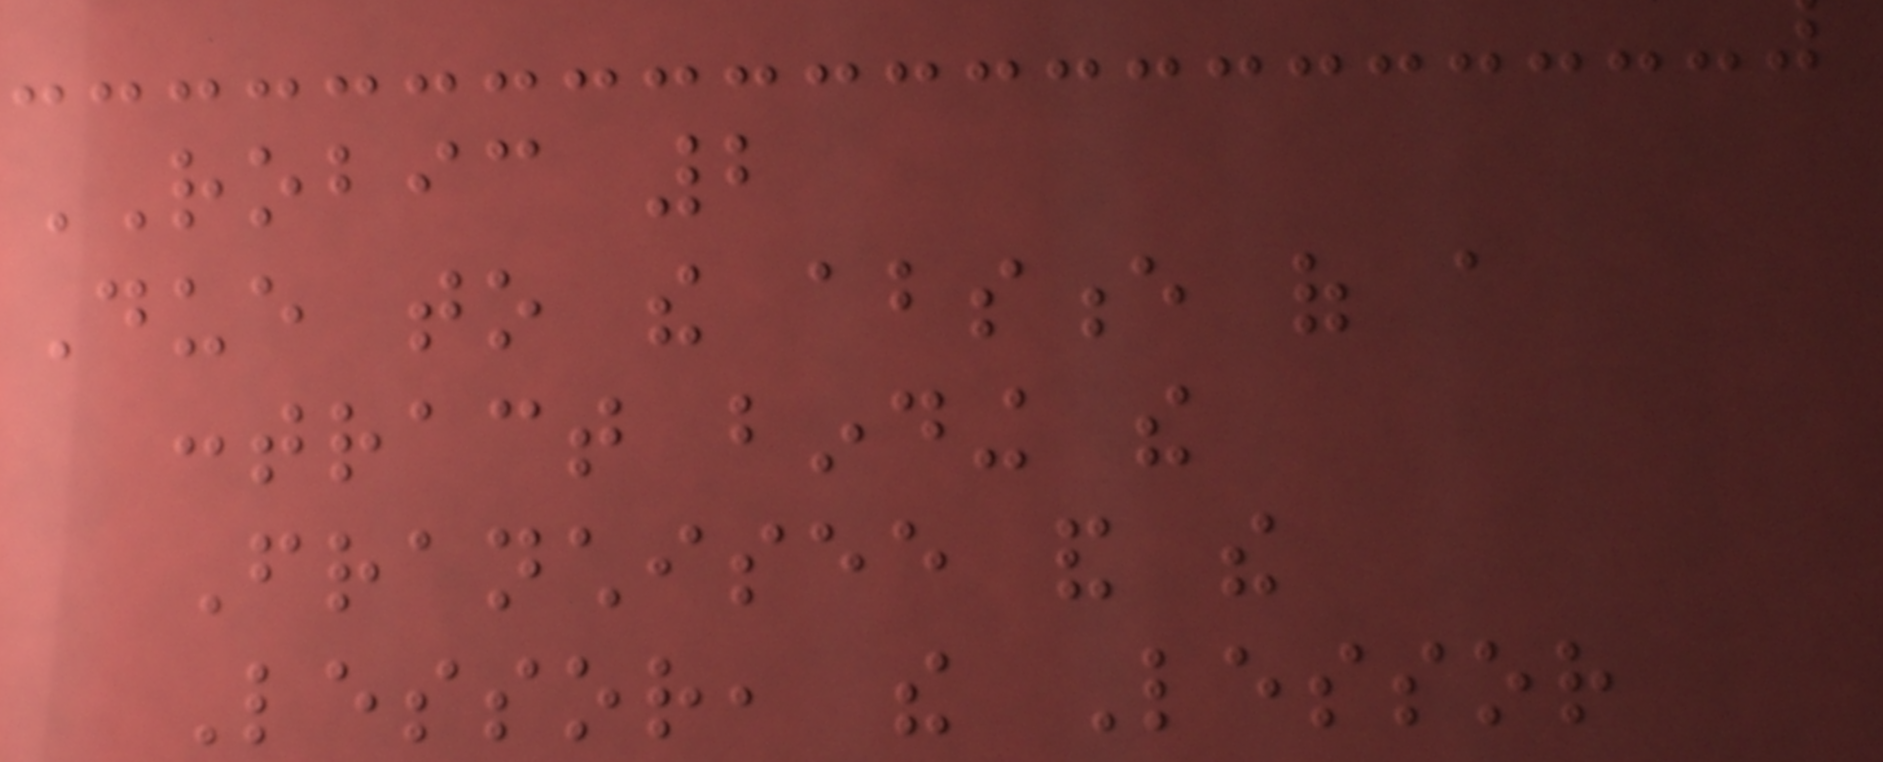ROBIC 2
Due to the absence of a
contract binding the
Franchisee and the
Lessor, the Lessor
